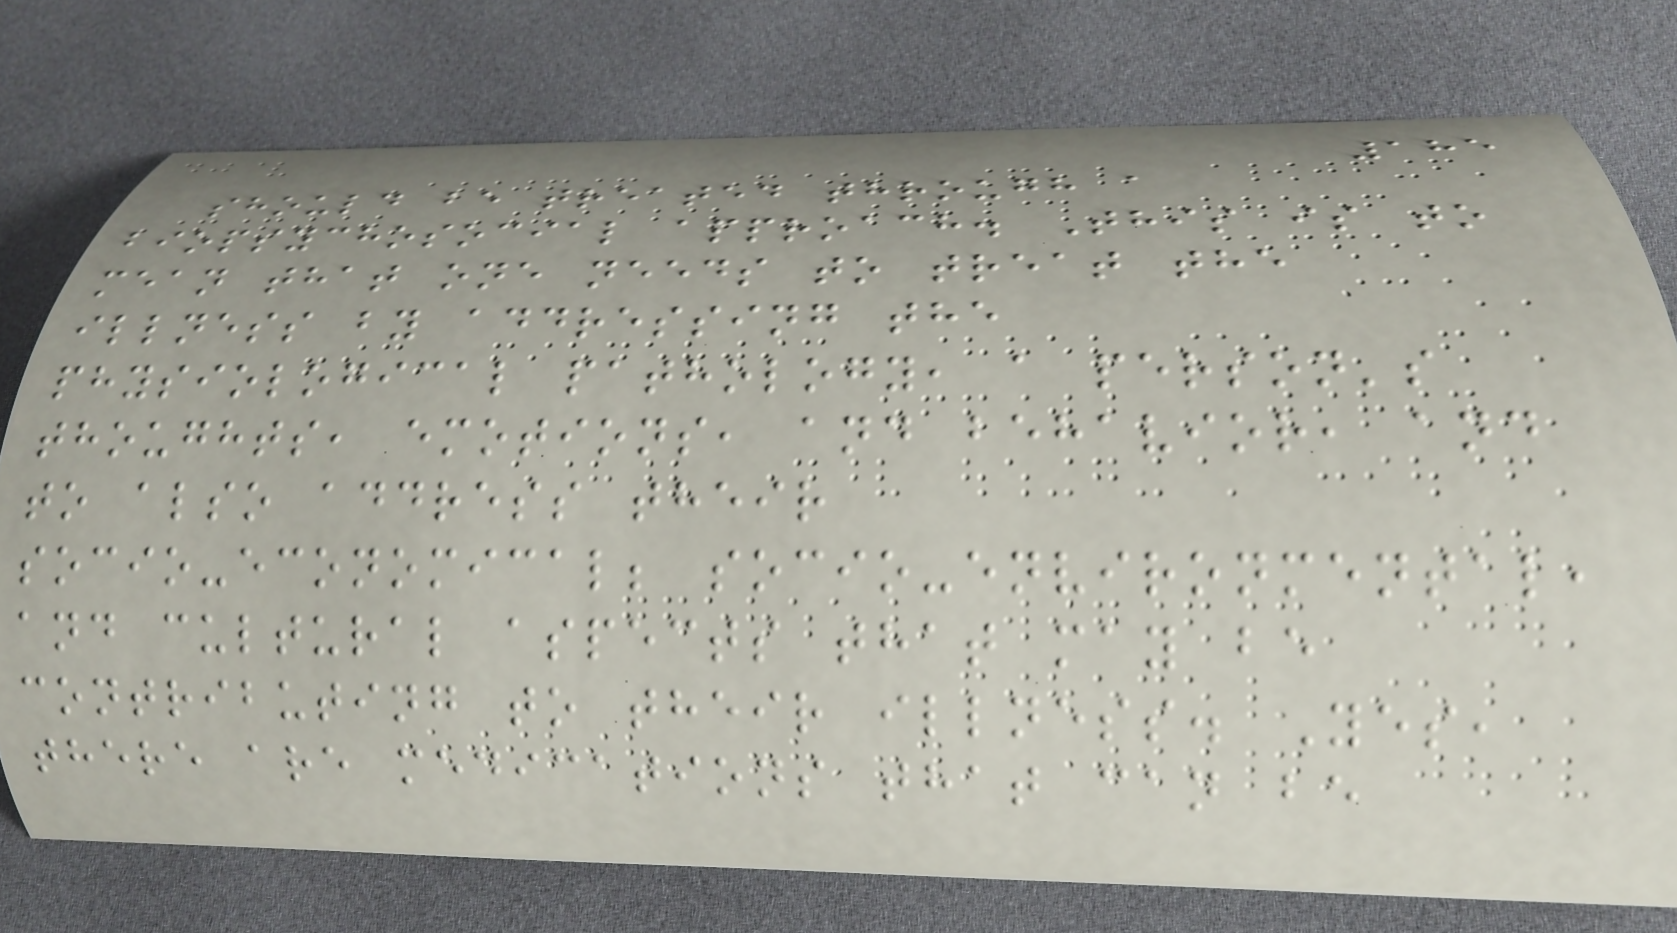185
should be treated through a
biopsychosocial approach. This is to
mean that one needs to treat the
illness by addressing the
physiological pathology, a person's
thoughts, emotions, and behavior, and
to also address their
socio-economical; socio-environmental,
and cultural aspects that may be
contributing to their illness. Yes,
there are medications that can be
